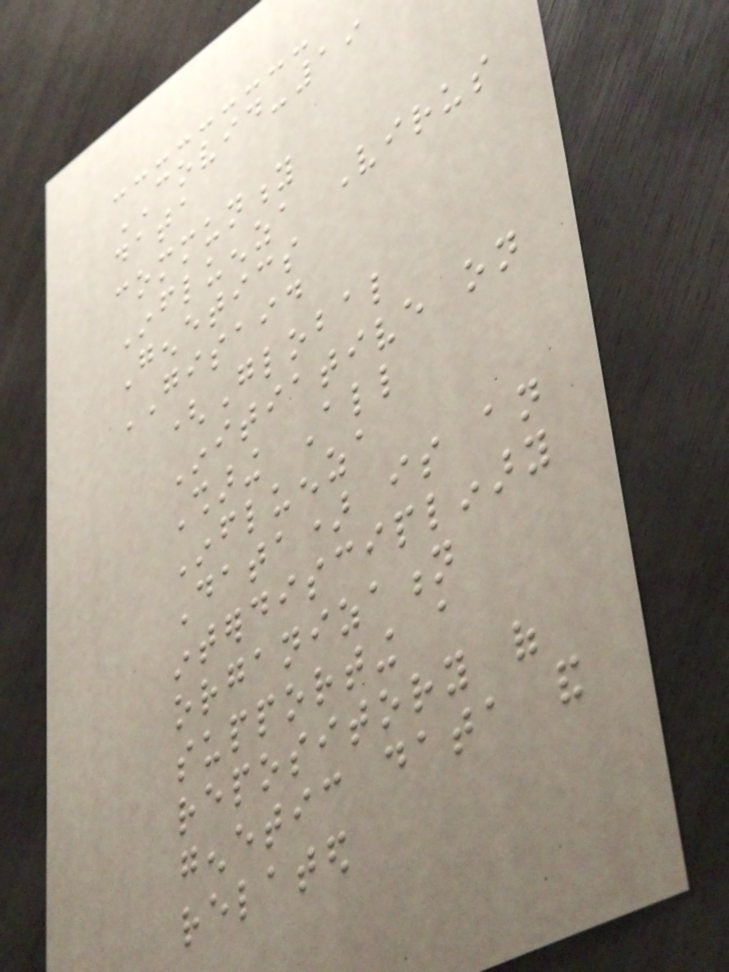COVID-19
data
community
Influenza Virus
Genetics
GISAID
(Global
Initiative on
Sharing All
Influenza
Data) is an
interdisciplinary
organization
supporting a
repository of
genetic data and
related
